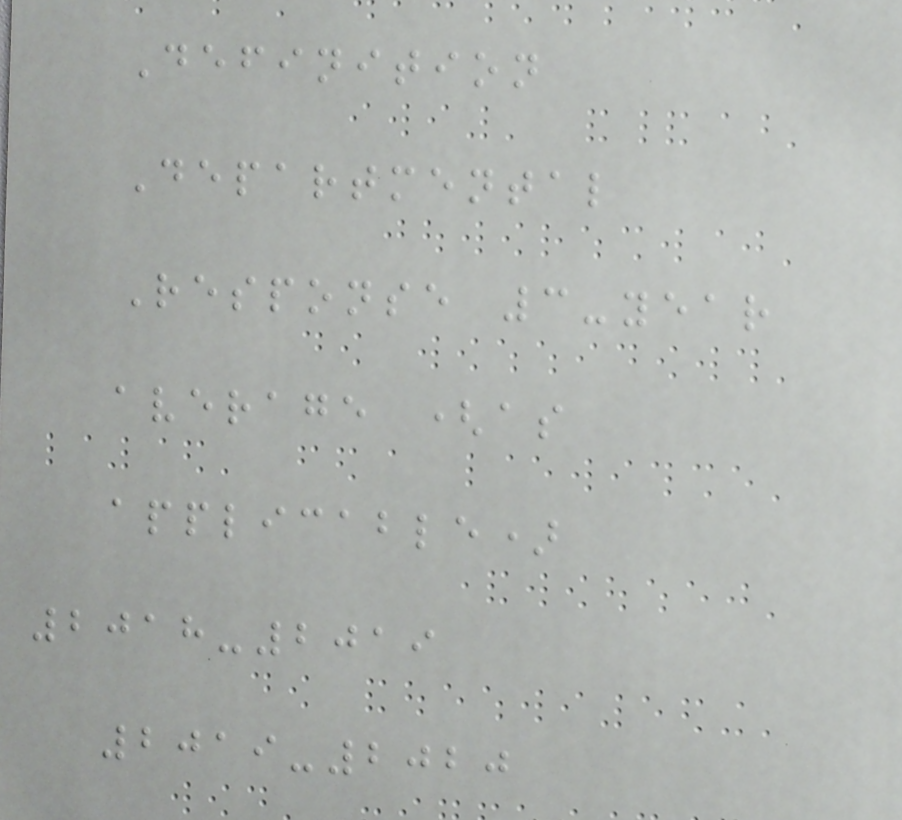Definition
Departmental
Response 3-year
average (as
applicable)
2018-2019
2019-2020
